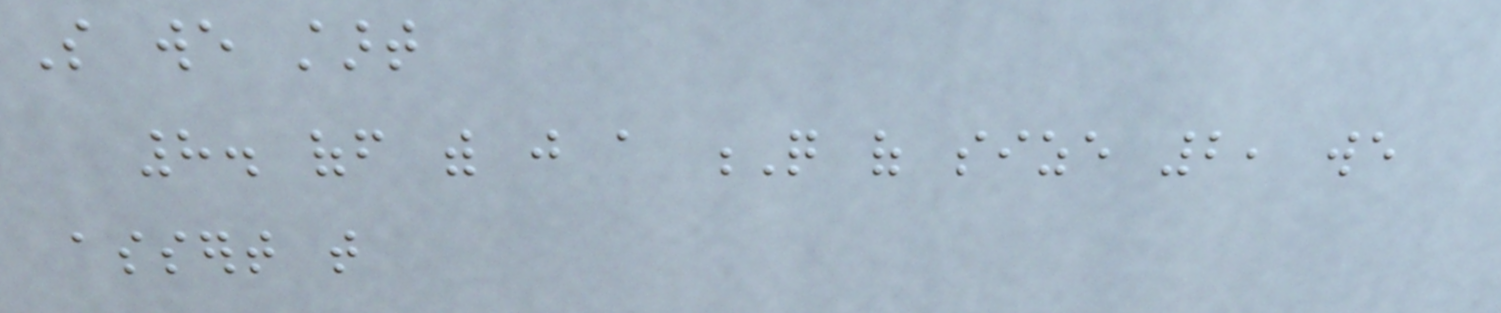So we start
8. off with just a Q of size 2, we
assert that
